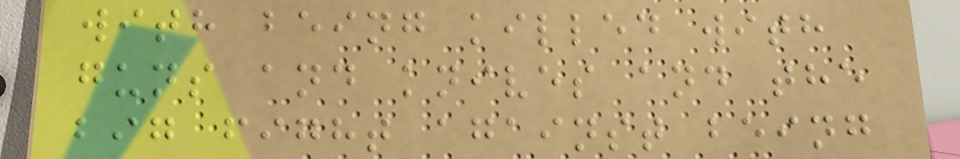with being killed with
guns and knives and the
big fight against being
